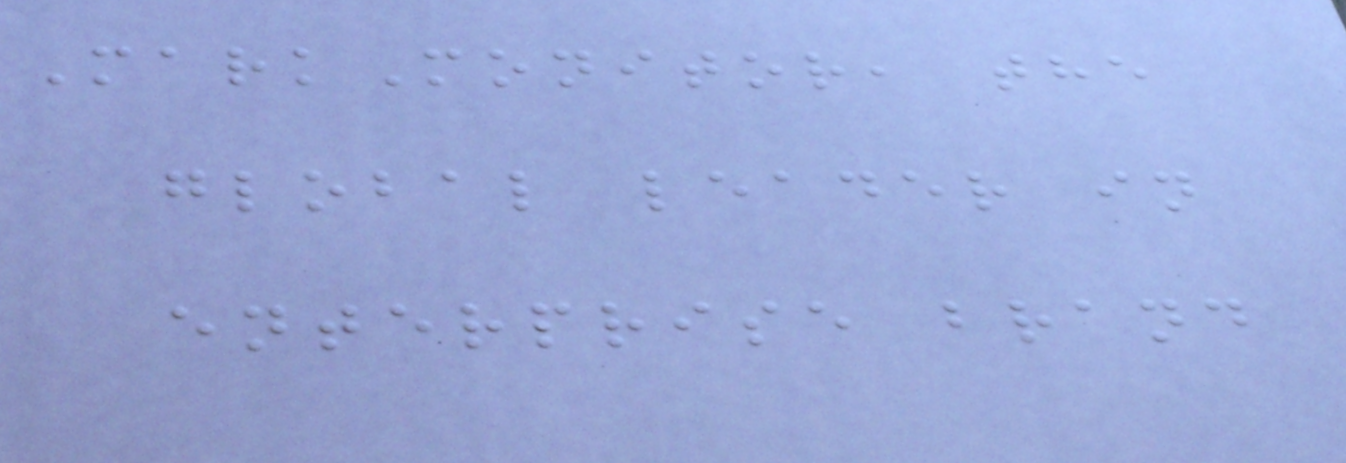MarkMonitor, the
global leader in
enterprise brand
